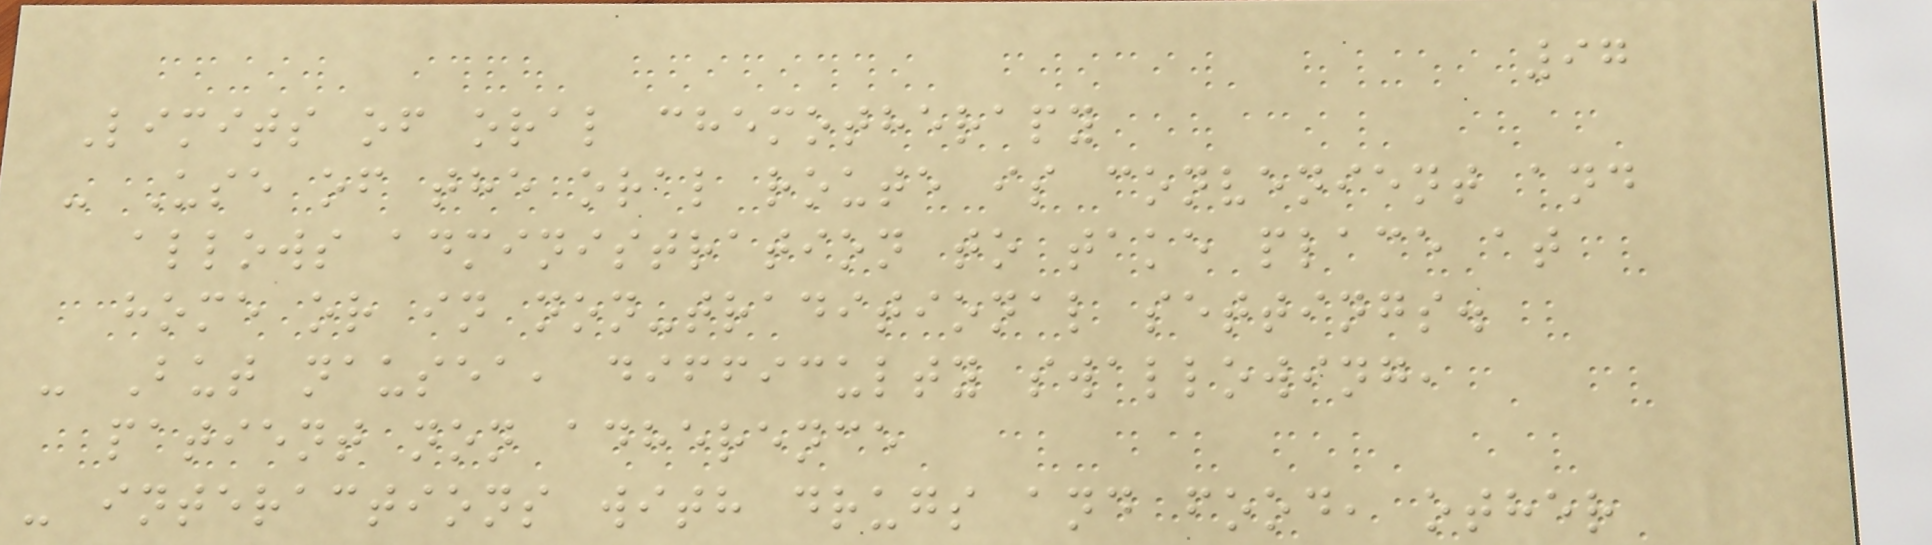97
Limits of oral chemotherapy
- Use of the oral route is convenient and
allows administration to take place at
home or in non-traditional settings.
- But nausea, difficulty swallowing,
patient non adherence
- interactions with drugs and food, other
